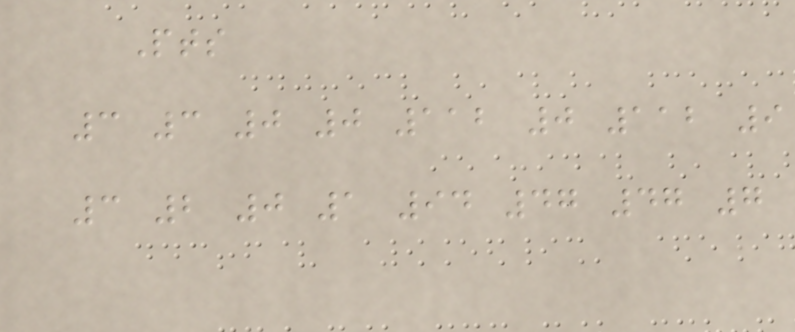Pts
3 3 0 0 112 0 112 9
3 2 0 1 94 47 47 7
